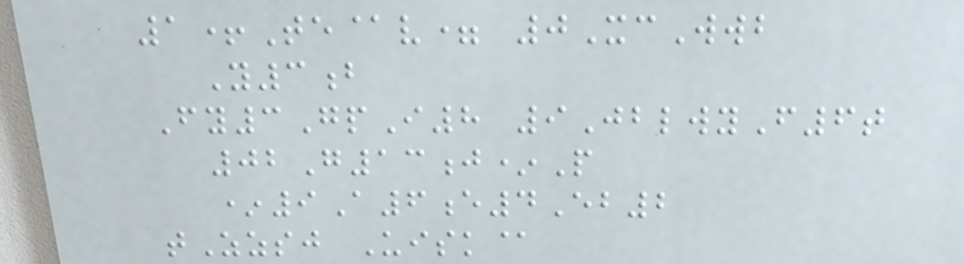1+Te@v= 0XcWwb
Y3b
Fy3GpI8 9JblwyF6t
02G13j*P
*9A6e4Eb2
tZzsj Uisk@
